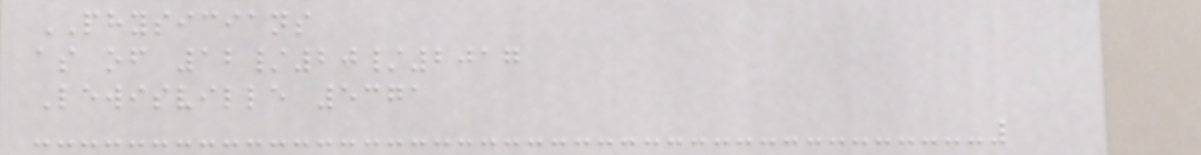PHYSICIANS
as of 12/20/2017
Lewisville 5371
